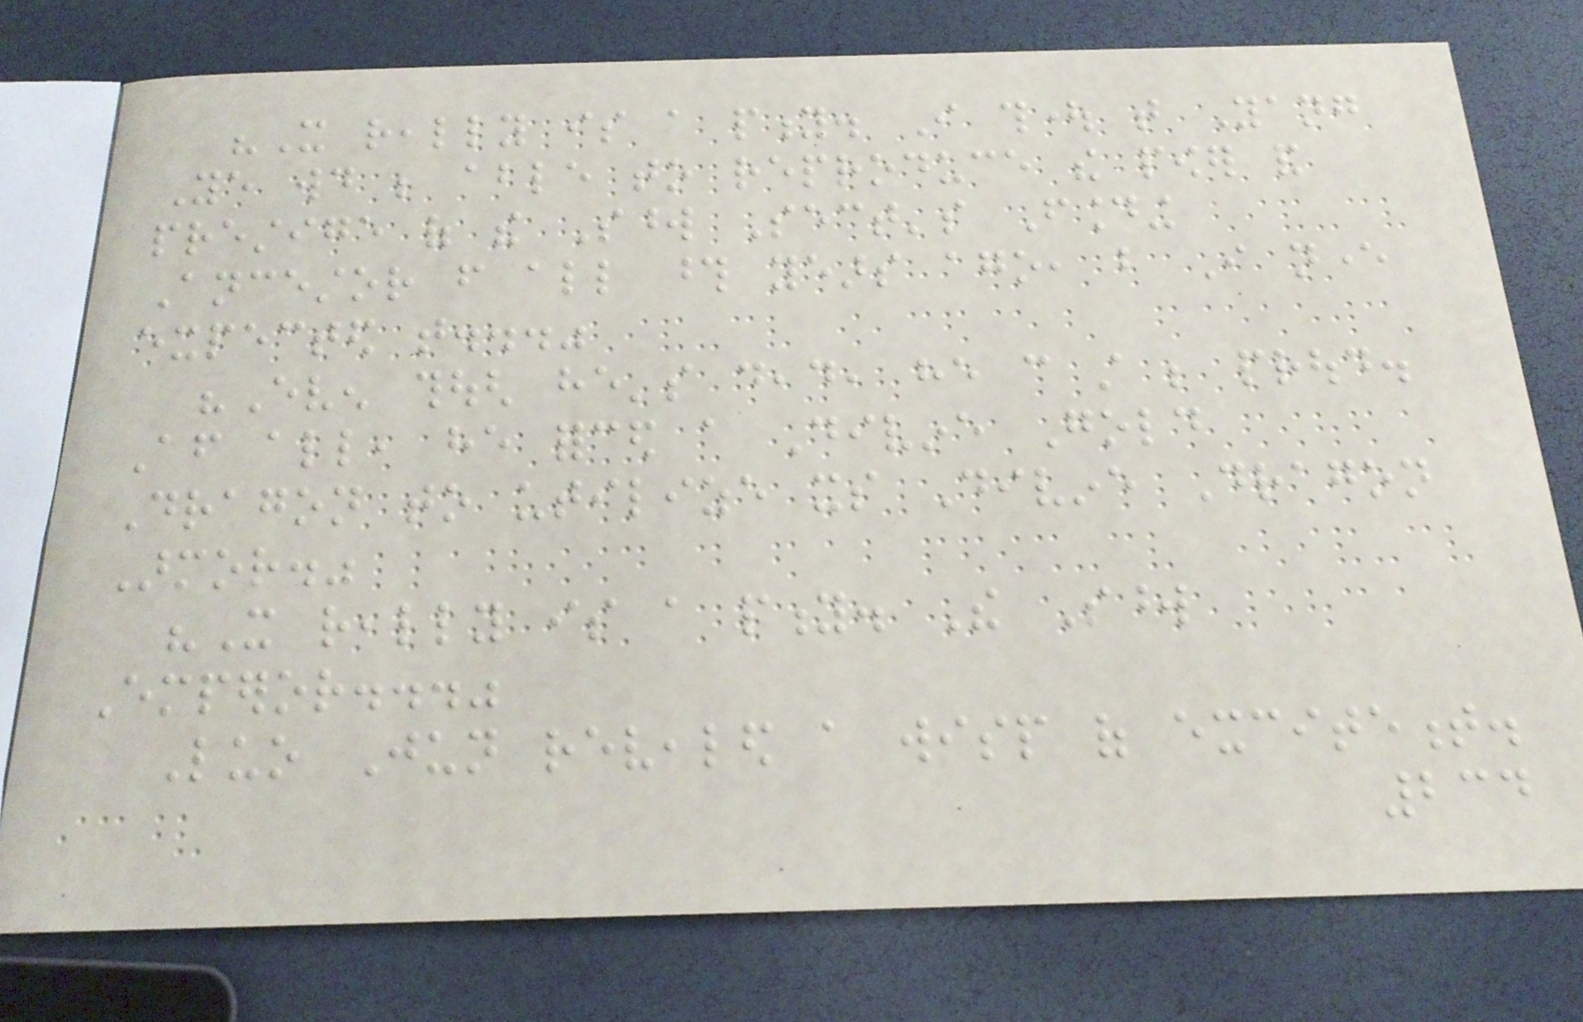"It really is a pity. I thought that Yang
Ye would be able to reproduce the power and
prestige of the Sword Sect's Founding
Ancestor from all those years ago, but I never
expected that..."
"Even though he's dead, he can still be proud.
After all, he forced a Divine Gold
Dragon to utilize its Divine Dragon
Armor."
"It really is a pity. The Sword
Emperor..."
Luo Jun revealed a wisp of excitement.
234
